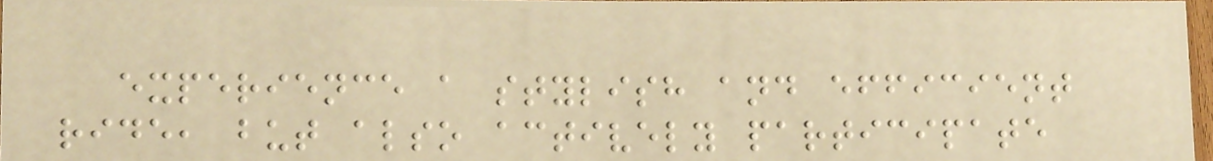experience a stylish and efficient
ride, but also actively participate
